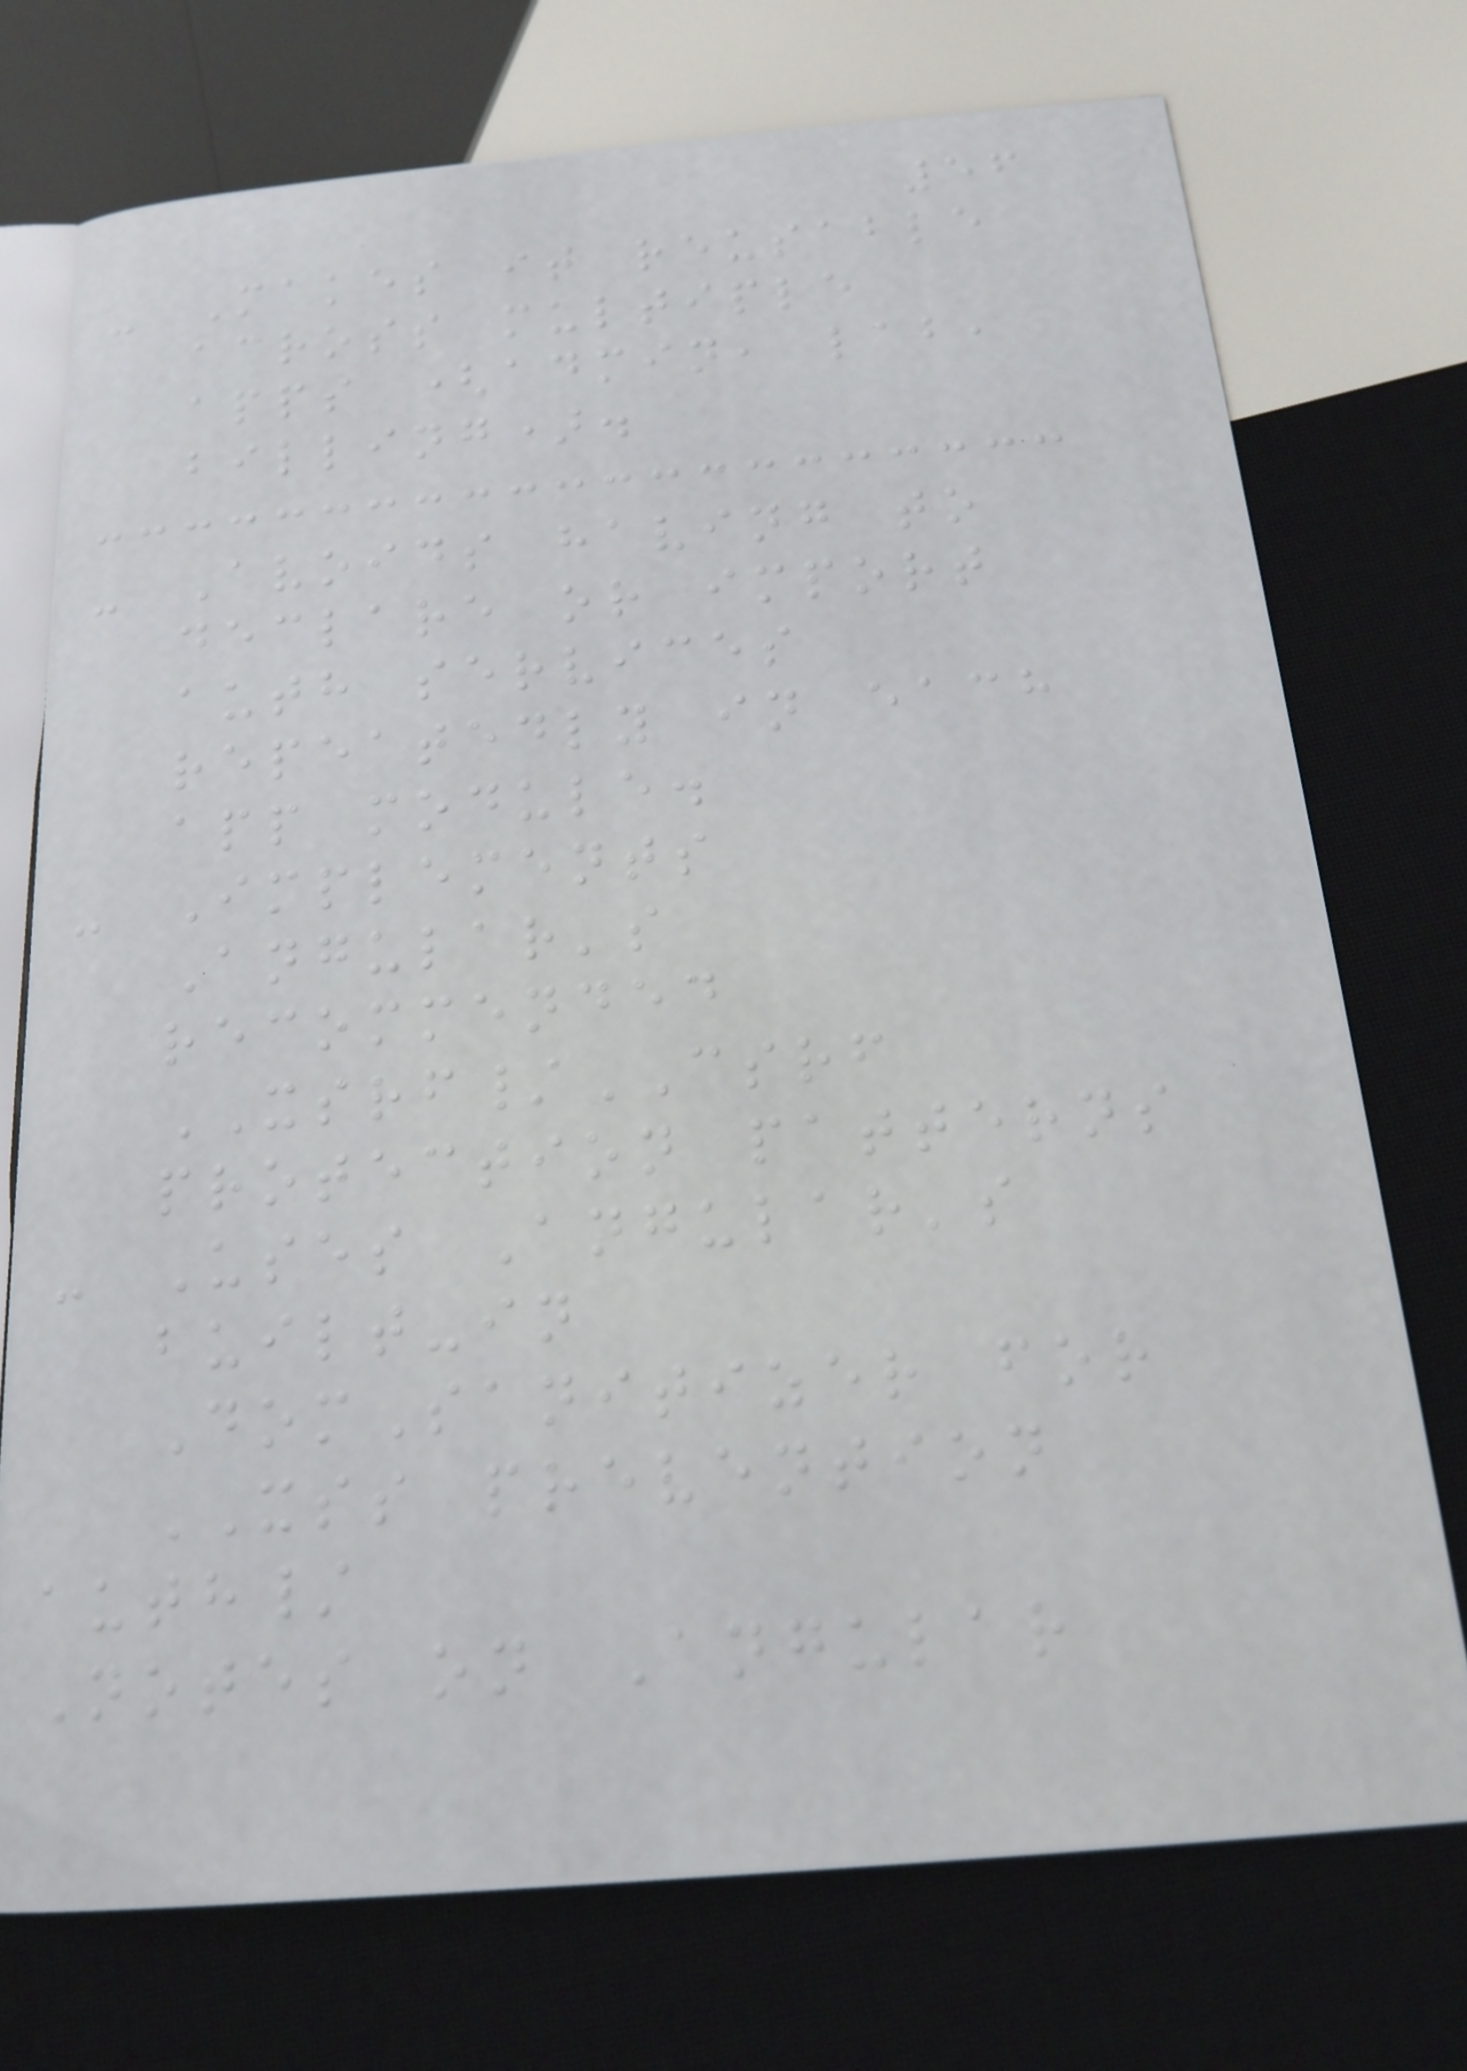56
- Makes it reusable
across multiple
apps (admin, lab,
billing).
- Avoids having to
declare or import
auth services
repeatedly in each
app module.
- Implements
Angular's
recommended
XSRF/CSRF
protection patterns
- Uses Angular's
built-in
DomSanitizer for
XSS prevention
auth/
Notes on Angular
